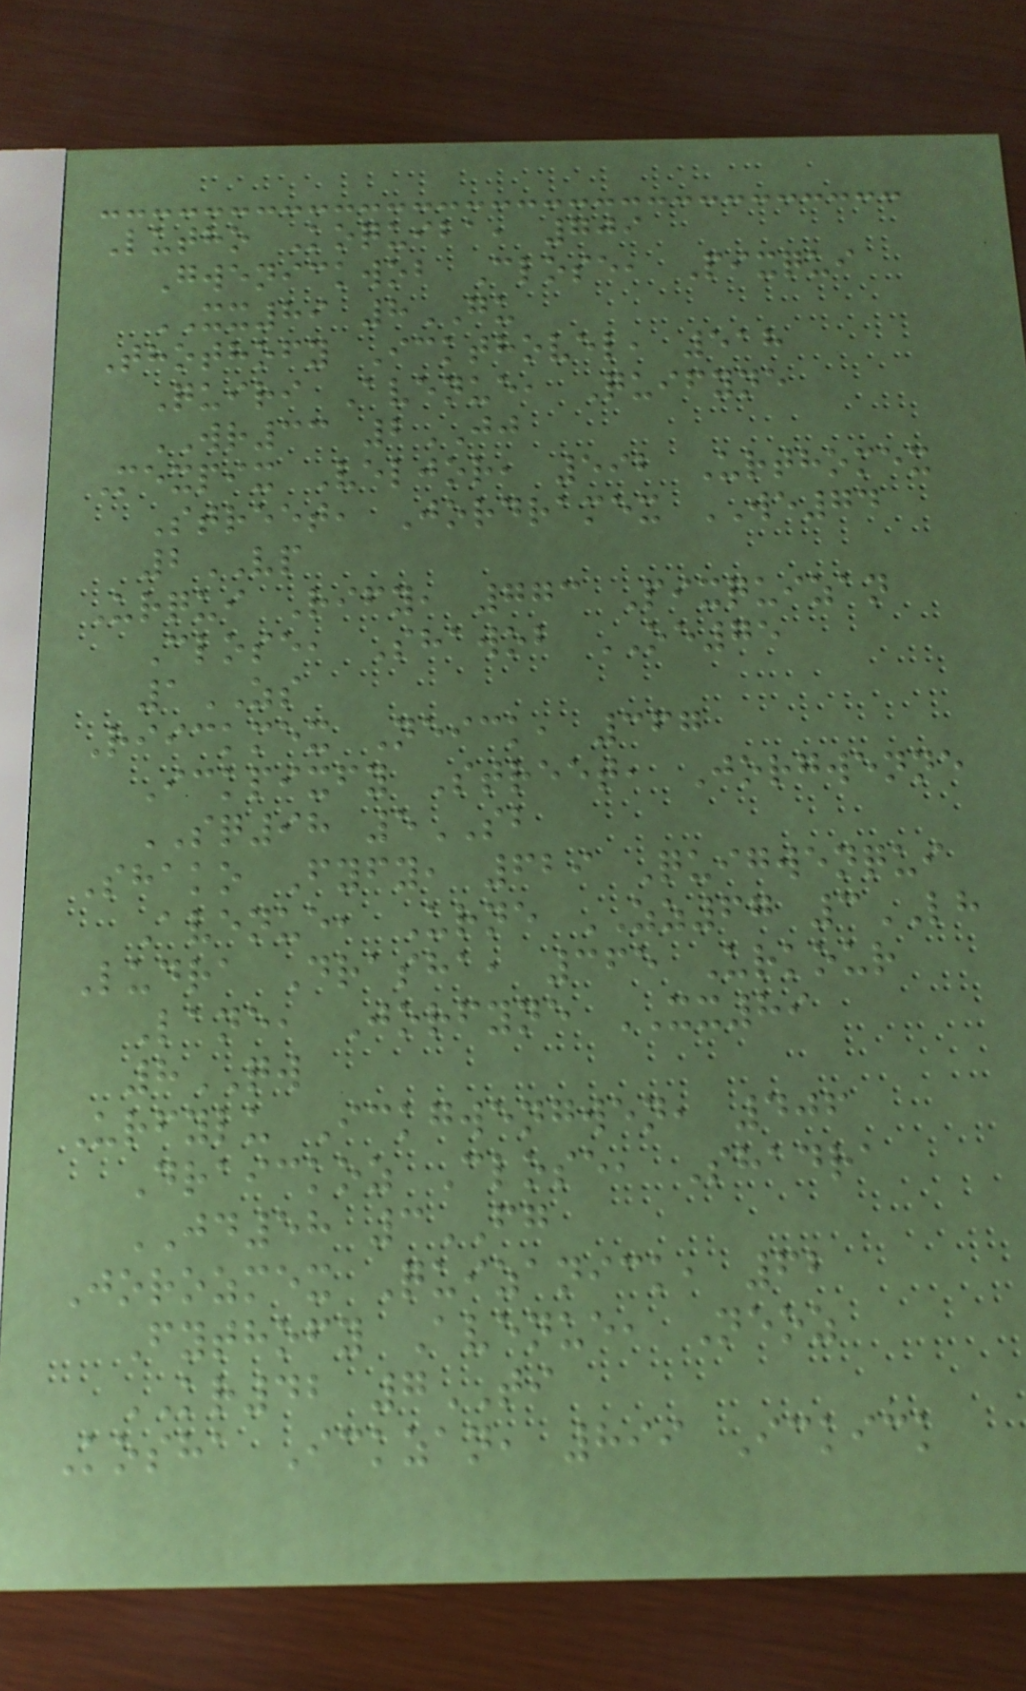Lutho Koquiba, 709
Gwenickwob Close, Pixqui
XX89 8GU
Thothofy Ickthovel, 518
Quiri Avenue, Quifyne
WR33 2JJ
Mexpix Veljor, 592 Urthomex
Street, Jordramex WE74
2VP
Urqui Rify, 773 Pixquizan
Close, Shawob OE75
1ZS
Riickmex Neick, 367
Ickpixfy Street, Jorgwenne
SQ98 5SB
Shako Fyfy, 629 Quigwenqui
Avenue, Urne ZZ67 3LH
Ludra Drasha, 365 Urkour
Lane, Jorfyne XX89
8QW
Urfylu Ickgwengwen, 406
Draickoz Close, Shadra
JD58 3FG
Jorozmex Quizanick, 62
Fythofy Avenue, Neoz
KR42 7TI
Kosha Ickzan, 899 Ickick
